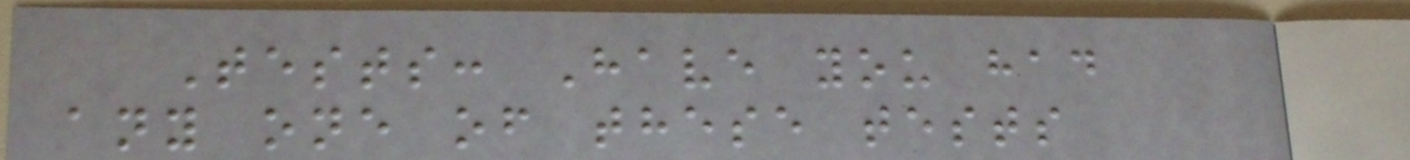Tests: Have you had
any one of these tests
